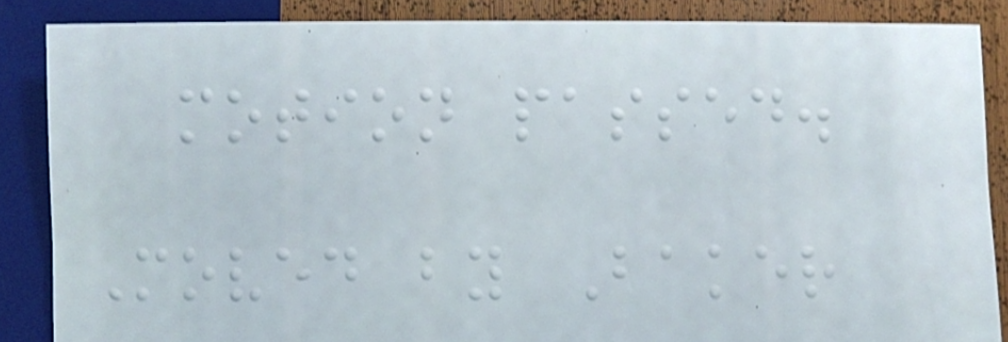motion passed.
Moved by Baker
